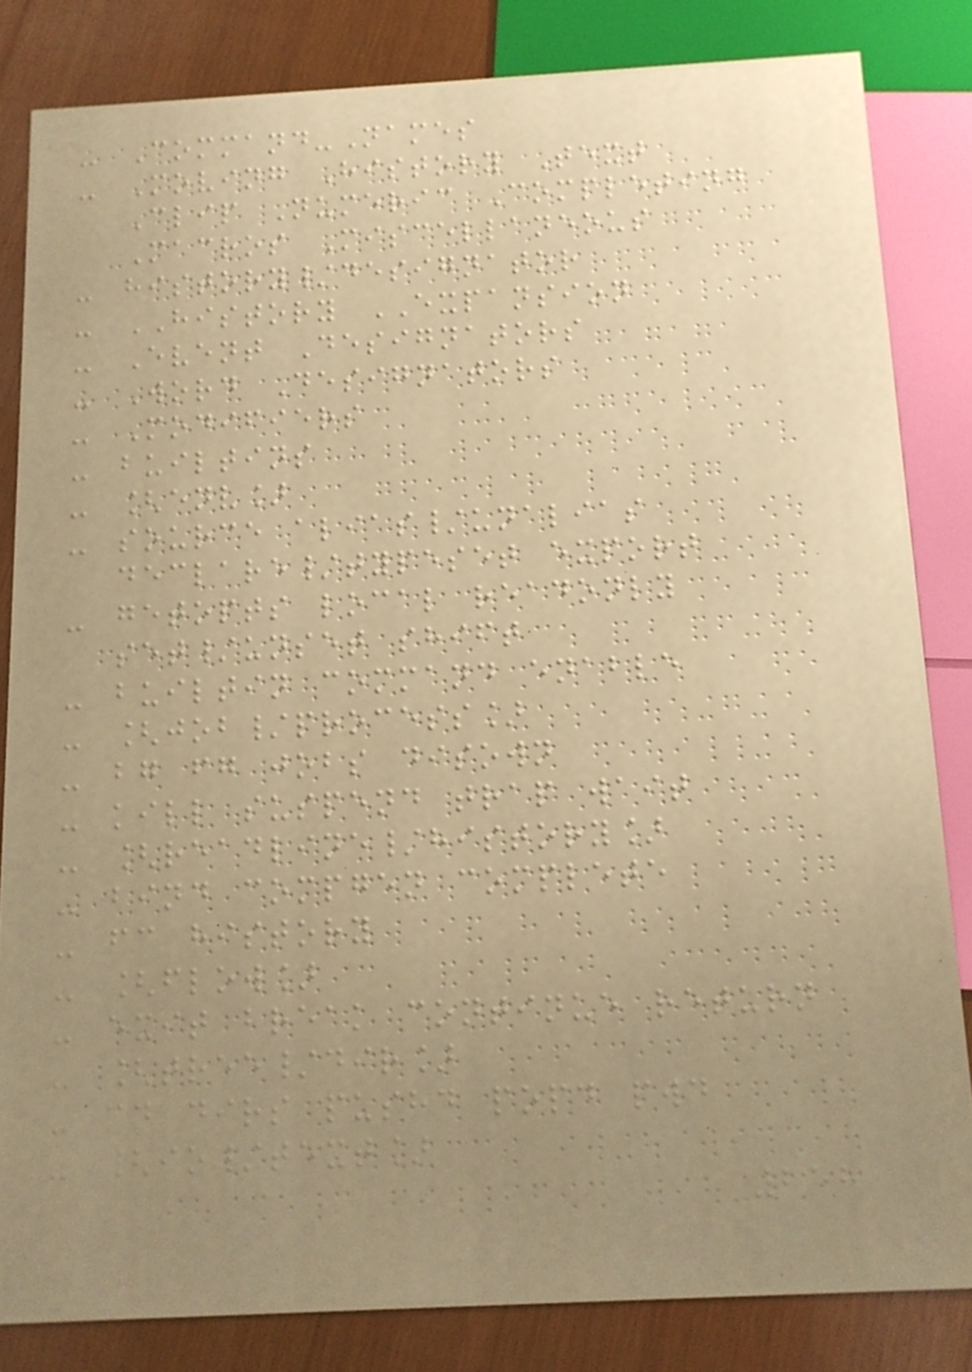- Command-Names
- Moving History Text
Clip Numeric Completing
Macros Miscellaneous
- history/designator
- HISTORY EXPANSION
- Event Designators
- Word Designators
- Modifiers
- builtins
- [env]
- source alias/unalias
declare/typeset export
- getopts local readonly
set/unset shift
- builtin command enable
- [job/process]
- bg fg jobs disown
- kill suspend trap wait
- [readline/history]
- bind compgen complete
- fc history
- [flow]
- exit break continue return
- [tree/dir]
- cd dirs pushd popd pwd
- [io/text]
258
